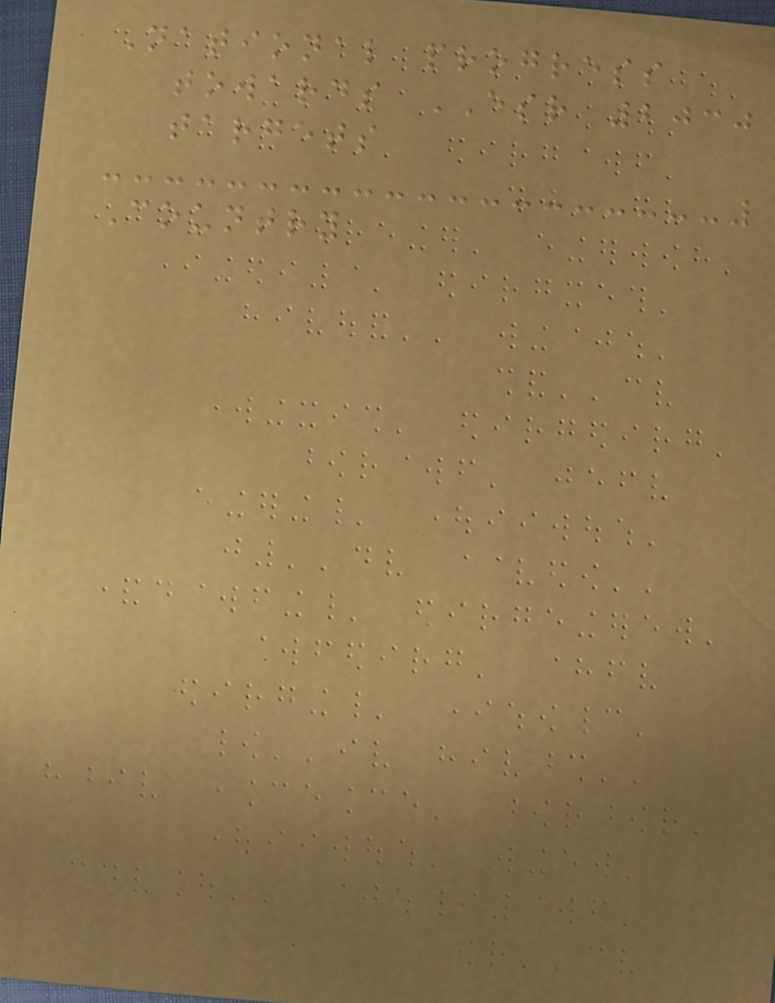National progress
towards ESR 2030
targets
Country
